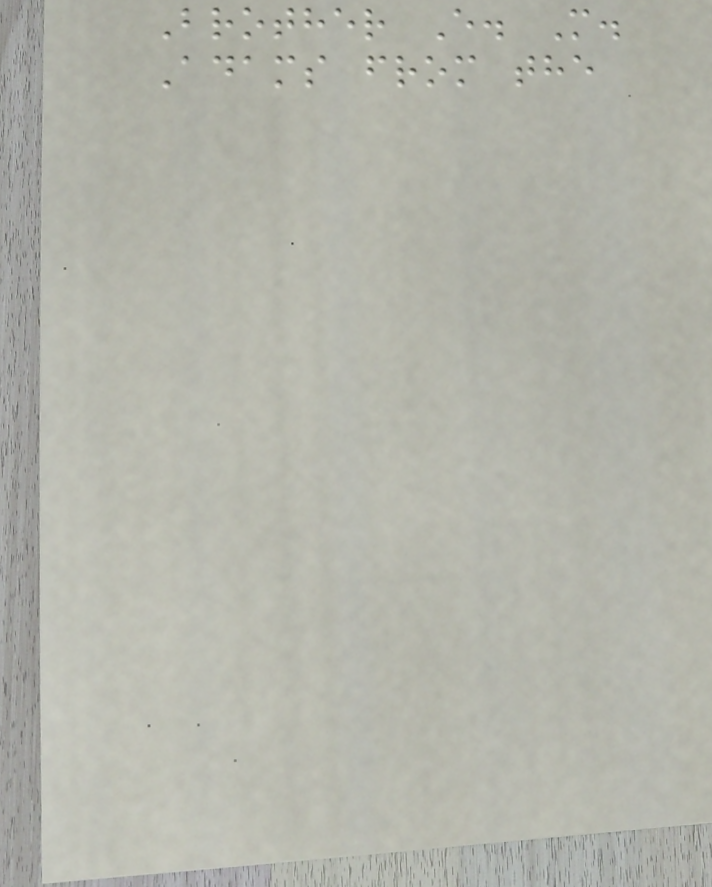Brother E. M.
Adams from the
